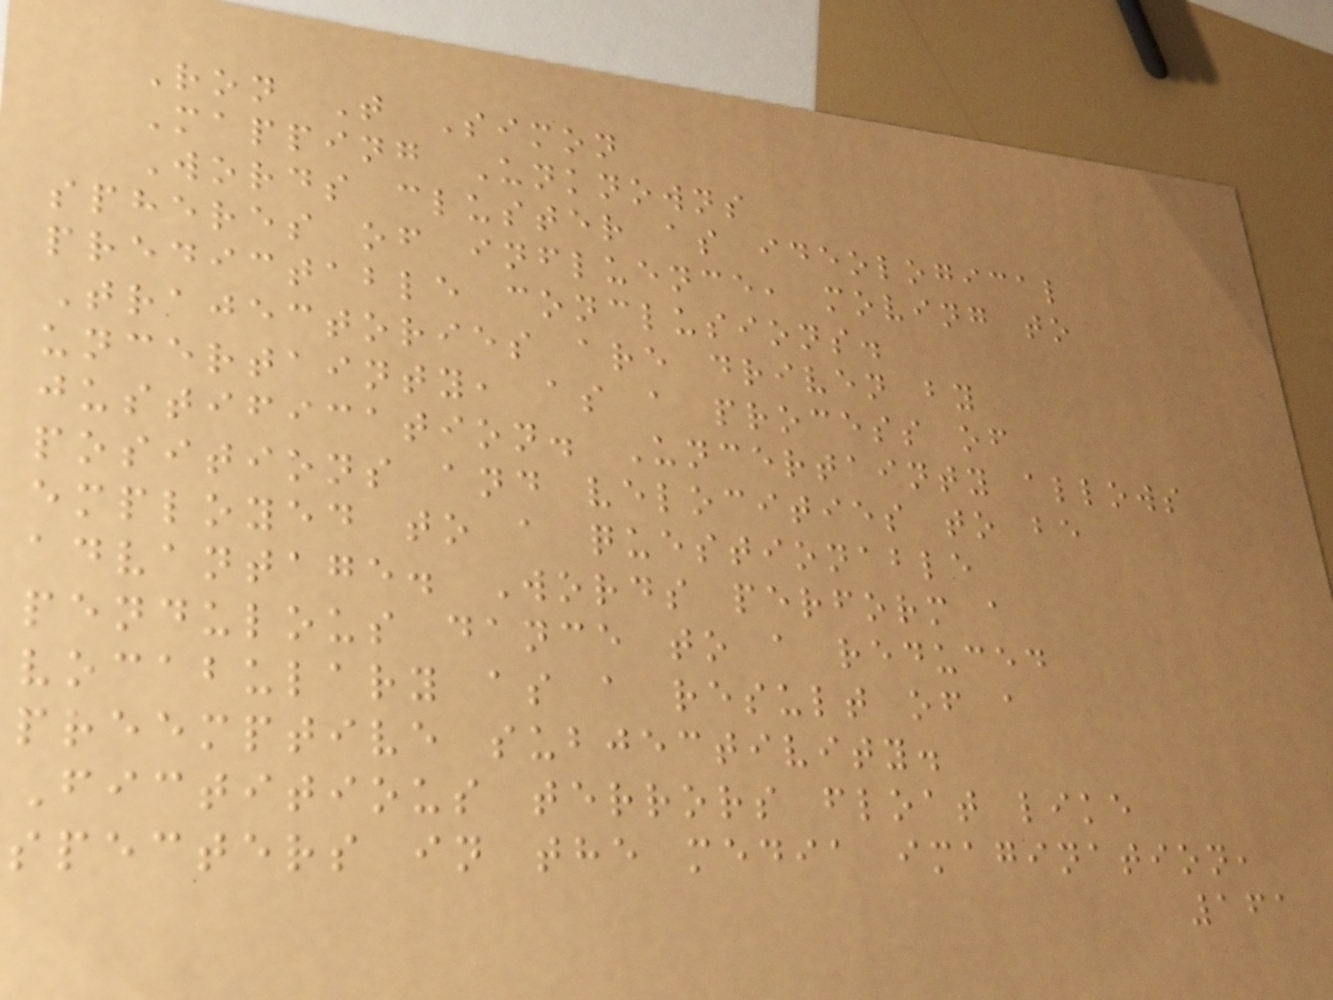Ron T Simon
Mapping Unknowns
Words cluster as ideological
spheres of influence, moving to
predictable conclusions.
Trajectories are driven by
uncertainty, as a process of
justification. Uncertainty allows
positions and velocities to be
employed to a questionable
advantage. Words perform a
pendulous dance to a reduced
vocabulary as a result of a
preemptive subjectivity.
Fictitious terrors float like
specters in the media imagination,
161
